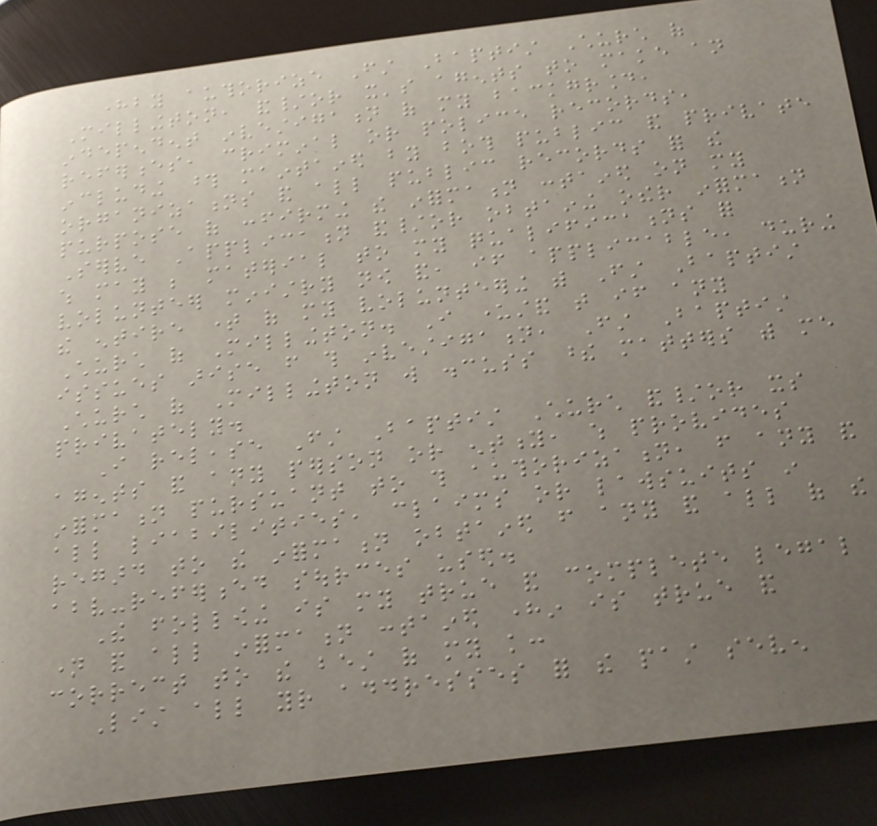hereby authorize First Baptist Church of
Millington, and/or it's agents to make an
independent investigation of my background,
references, criminal or police records,
including those maintained by both public and private
organizations and all public records for the
purpose of confirming the information contained on my
Serve Application and/or obtaining other information
which may be material to my qualifications for
volunteer ministry now and, if applicable, during
the entire time of my volunteering with First Baptist
Church of Millington. I understand that if any
issues arise from this investigation, First Baptist
Church of Millington will discuss these matters with me
privately.
I release First Baptist Church and/or its
agents and any person or entity, which provides
information pursuant to this authorization, from any and
all liabilities, claims or lawsuits in
regard to the information obtained from any and all of the
above-referenced sources used.
The following is my true and complete legal
name and all information contained herein is true and
correct to the best of my knowledge:
List all your addresses for the past seven
